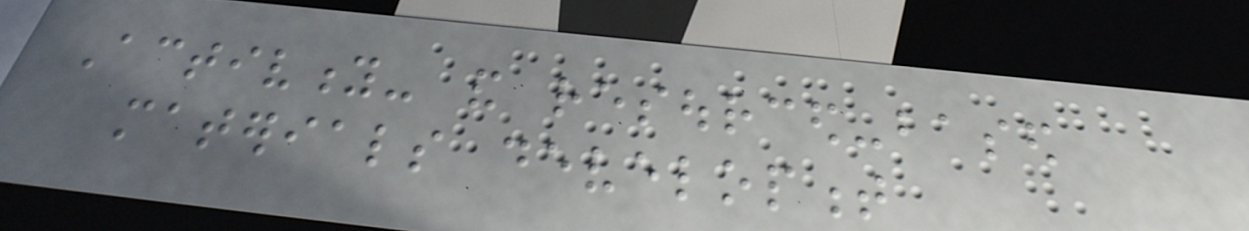Activity- and resourced-based
materials development
